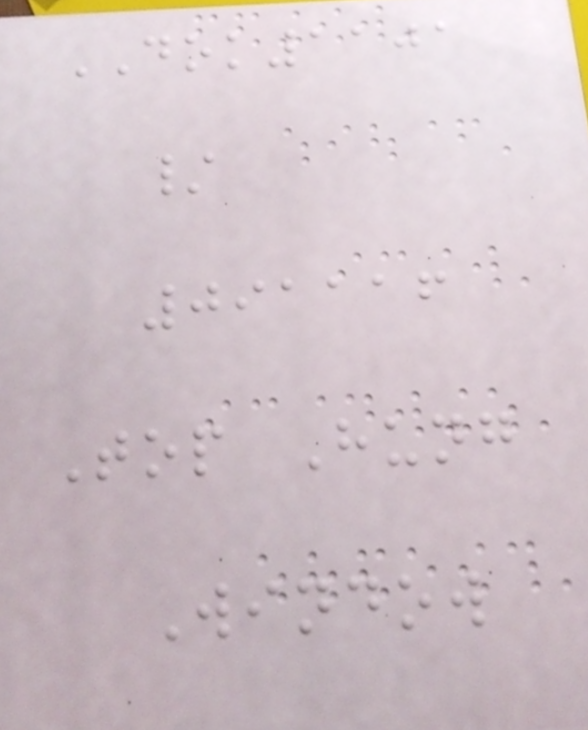DOK1101
/
091116
Top Hung
Window
